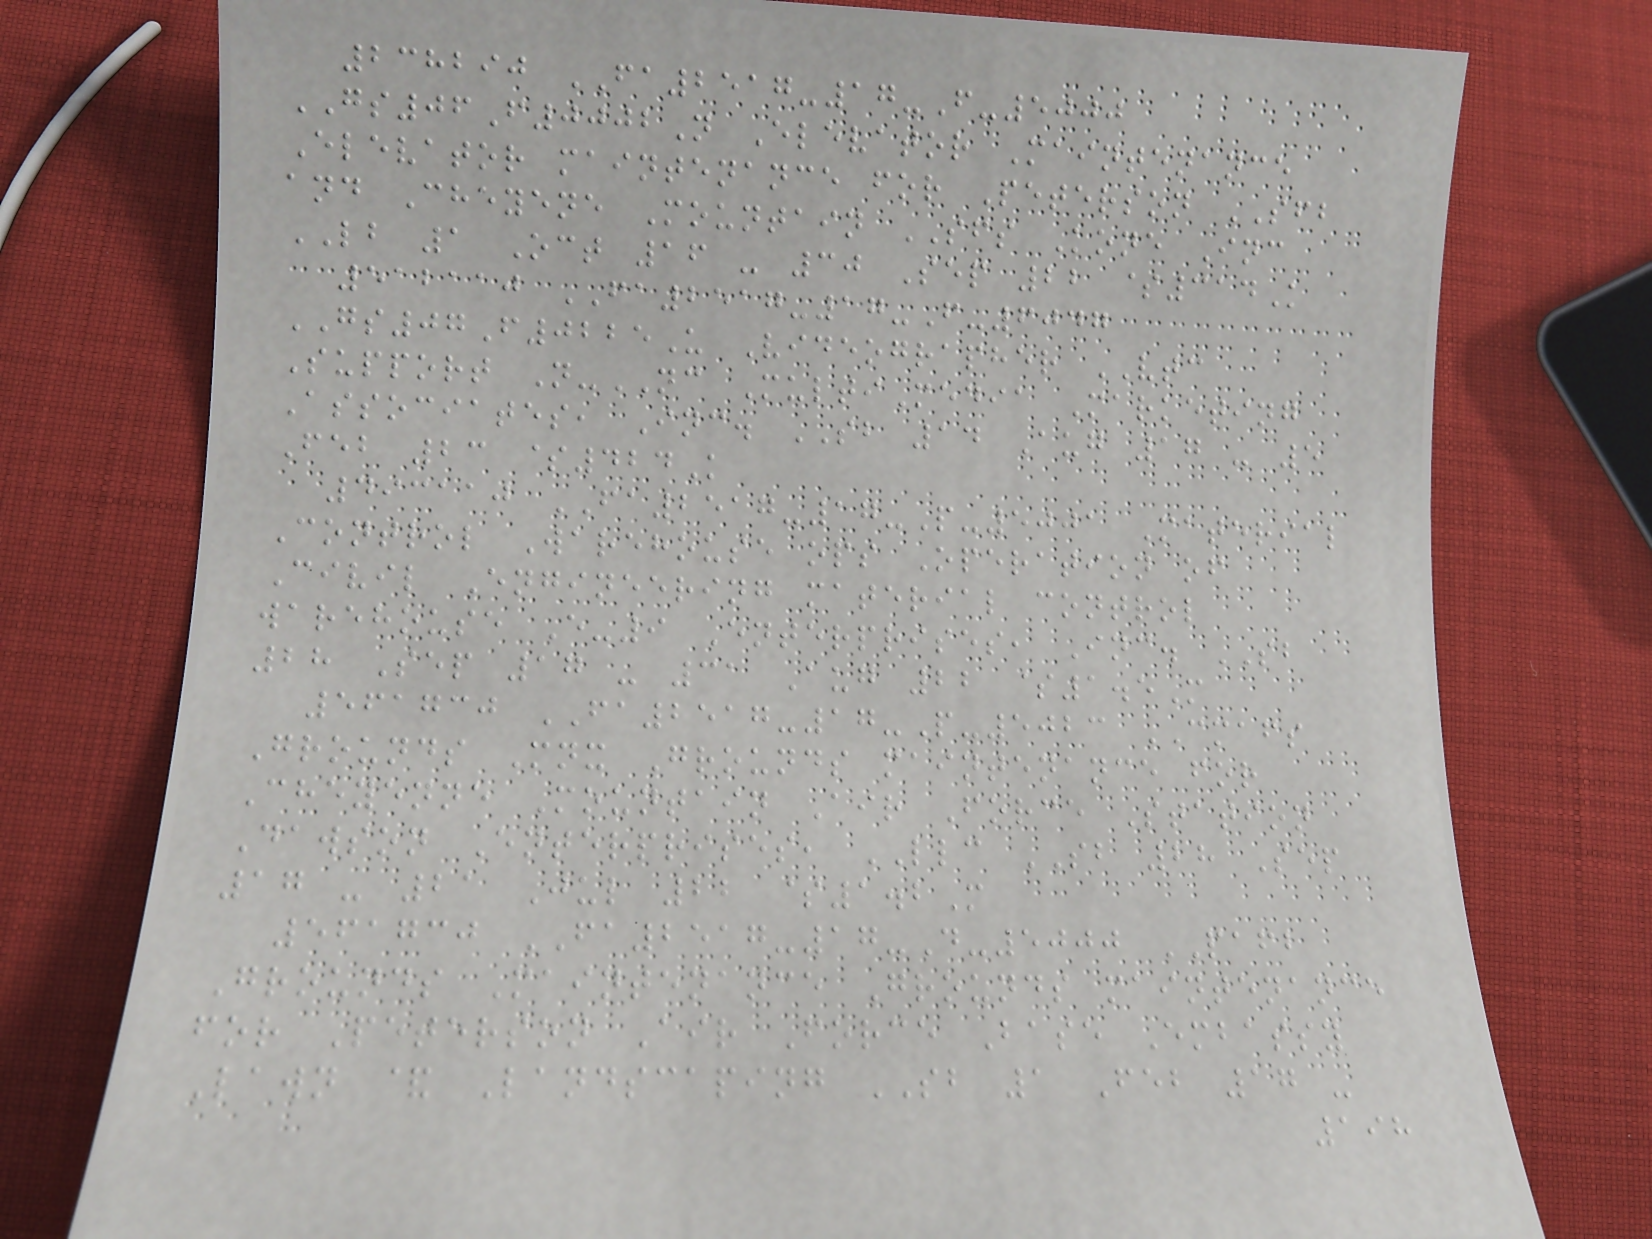238290 FA2517-17-F-5000
GS06F0002N Elevator Maintenance
Elevator maintenance for Peterson SFB
and Cheyene Mountain SFS Kone Inc
LB 1 Oct 16 - 30 Sep 22 $314K
512110 FA2517-17-F-6047
GS07F0225U Videographer VTC
Support N-NC MultiMedia Marketing
Associates, Inc. SB 14 Aug 17 - 5
Feb 23 $424K
493110 FA2517-17-P-5001 Material
Control Warehouse ops Operation of
Civil Engineering material control
warehouse E-9 Enterprises, Inc. SB
28 Sep 17 - 31 Aug 22 $1.5M
561730 FA2517-17-P-5023 CMAFS
Grounds Mnx Grounds maintenance for
Cheyenne Mountain Air Force Station
Dawson Enterprises, LLC SB 28 Sep
17 - 21 Jul 22 $1.2M
561730 FA2517-17-D-5000 PAFB
Grounds Maintenance Grounds maintenance
for Peterson Air Force Base Embassy
Lawn & Landscaping SB 1 Feb 17 -
198
